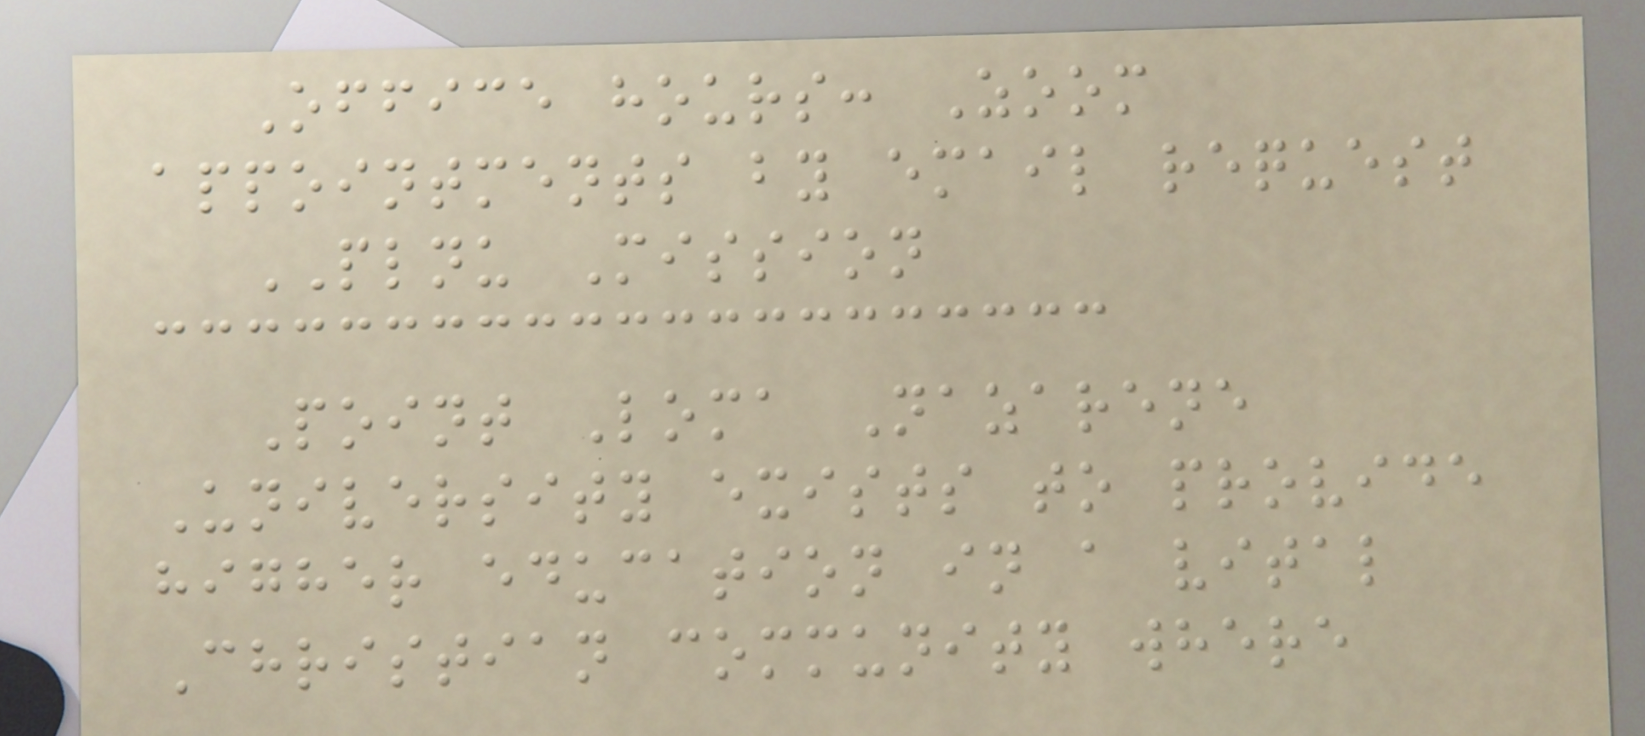Office hours: Zoom
appointments by email request
PLNU Mission
Point Loma Nazarene
University exists to provide
higher education in a vital
Christian community where
